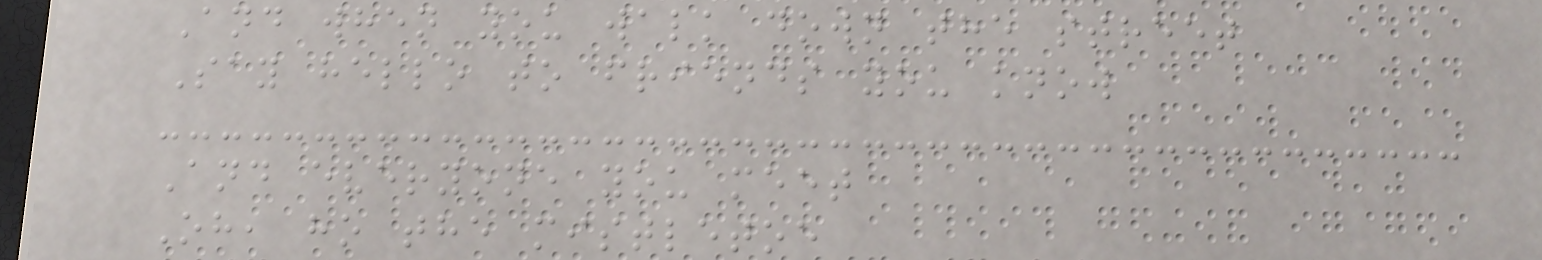And when you walk down the street
Say hello to friends you know
And everyone you meet
Oh, ho the mistletoe
